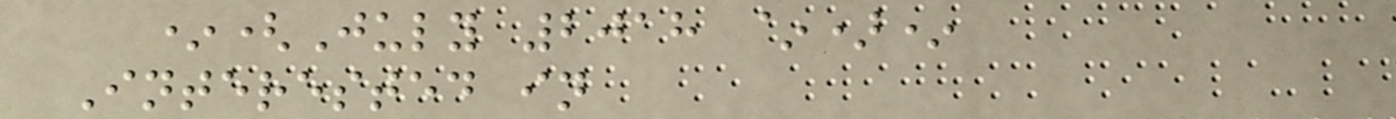*(July 2018 ~)*
Interested in
